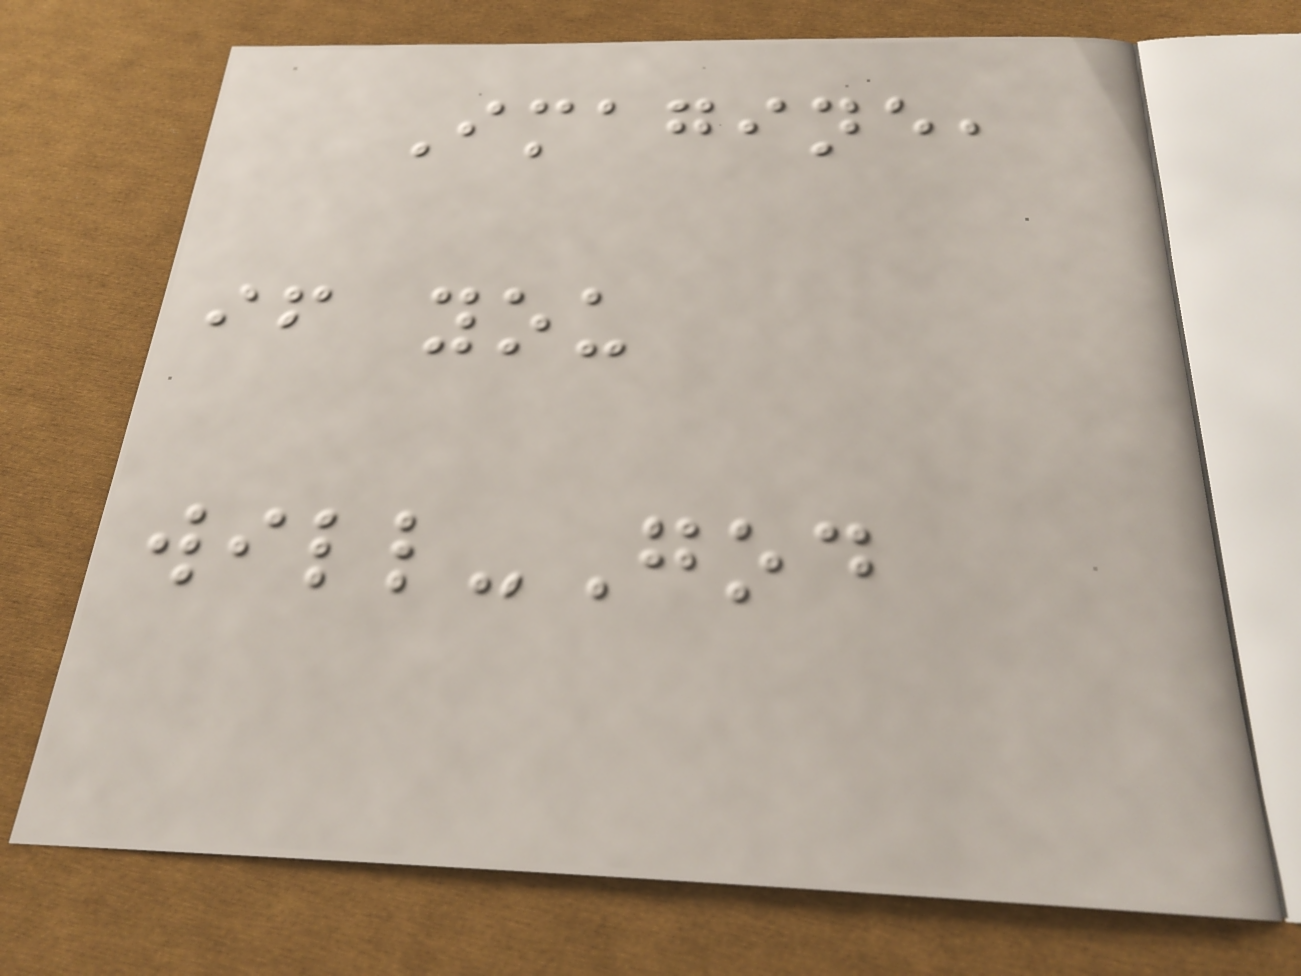Imagine,
if you
will-God
